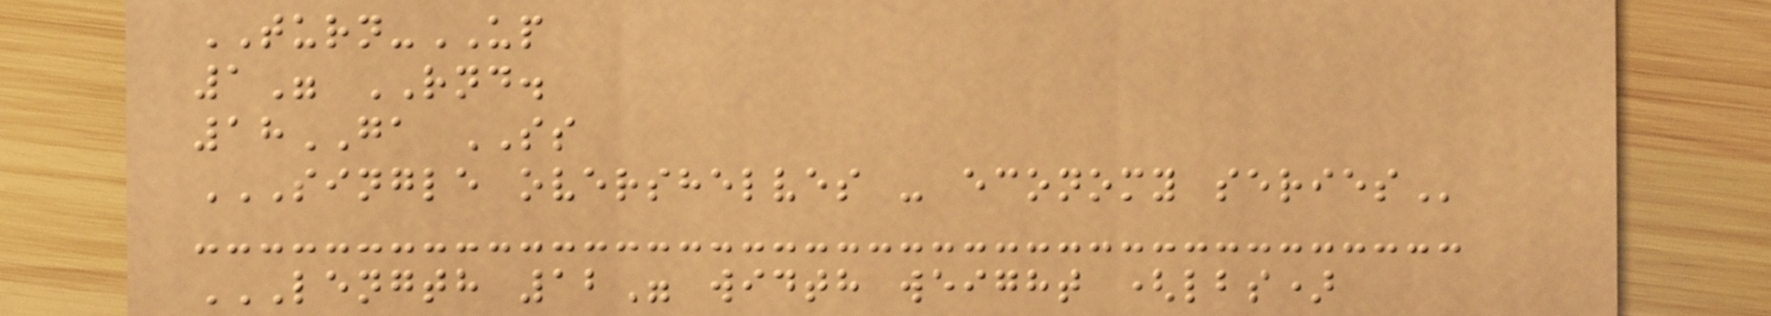TURN-UP
1" RND.
18GA SS
SINGLE OVERSHELVES - ECONOMY SERIES
LENGTH 12" WIDTH WEIGHT (LBS)
